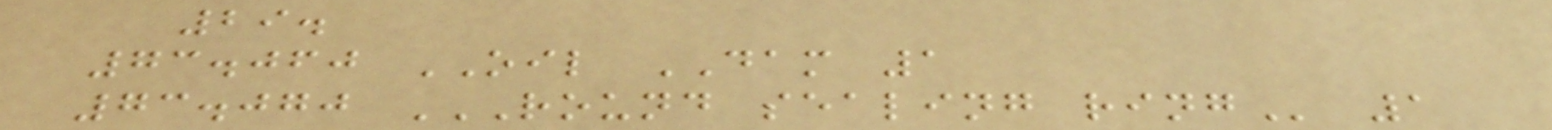29.
73.060 OIL DAM 1
73.070 ROUND SEALING RING 1
